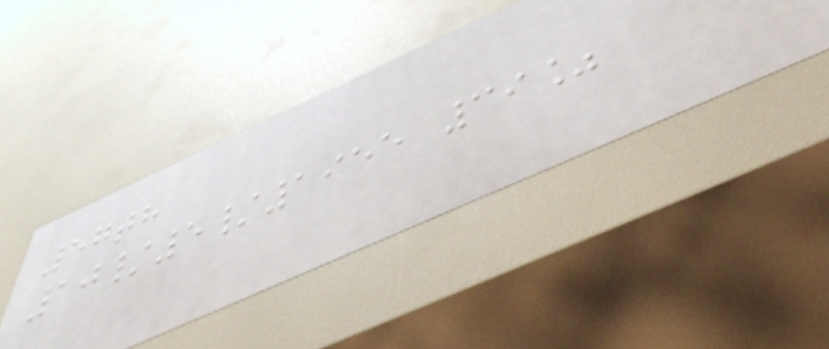57th
10/5/1955 39%
